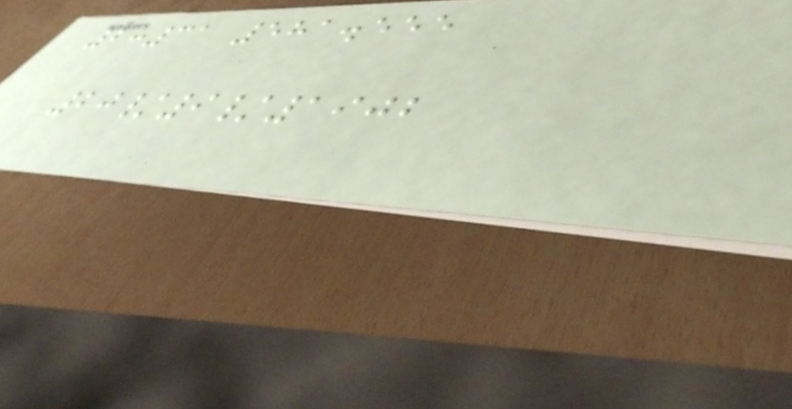2:31 581.555
20/9/1902
